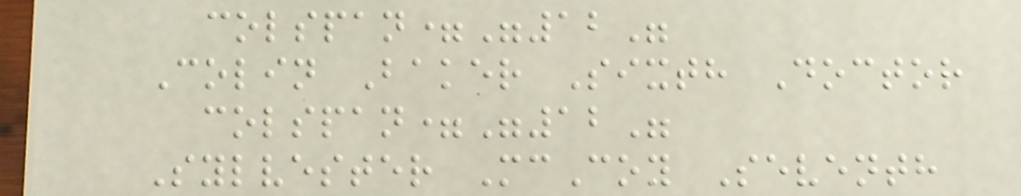colspan="12"
Colin Baker Sixth Doctor
colspan="12"
Sylvester McCoy Seventh
